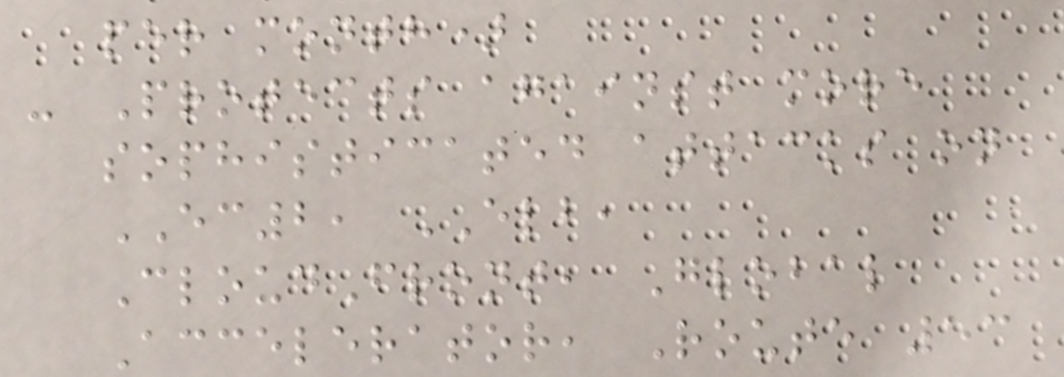per month)
- Protects against more
sophisticated attacks on
EC2, ELB,
CloudFront, Global
Accelerator, Route 53
